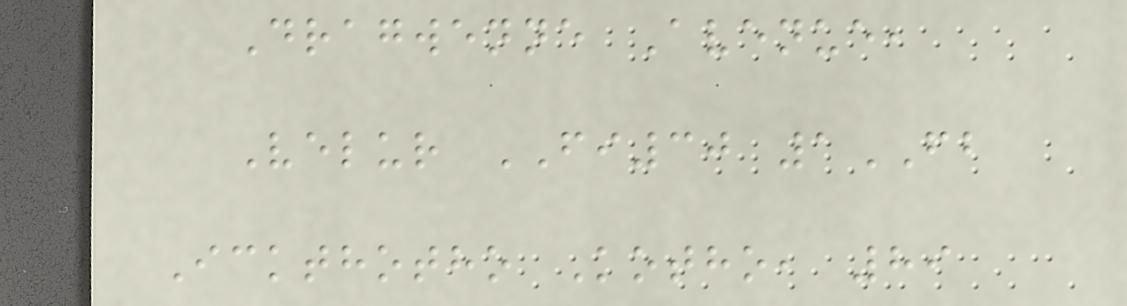Dragwenne Avenue,
Velur FI30 1FB
Ickthotho Kotho, 89
